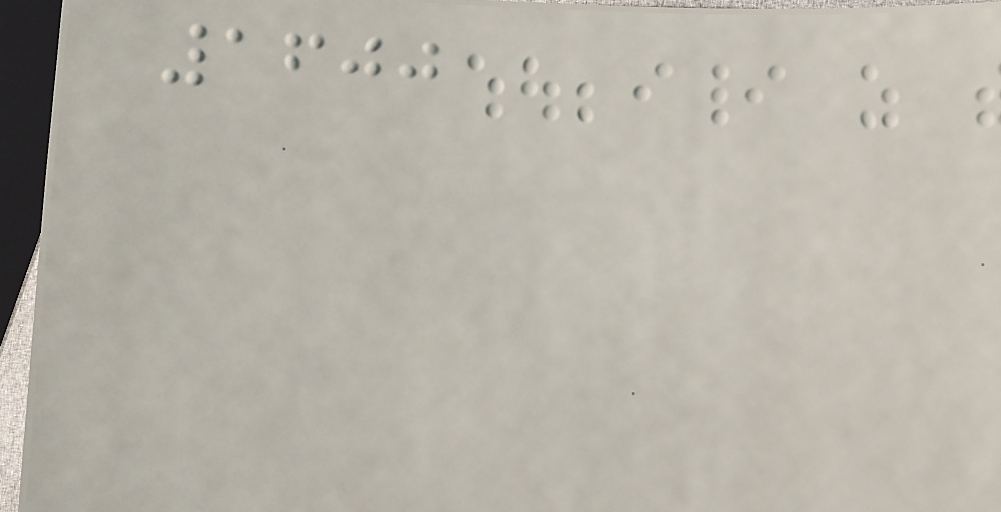1600
